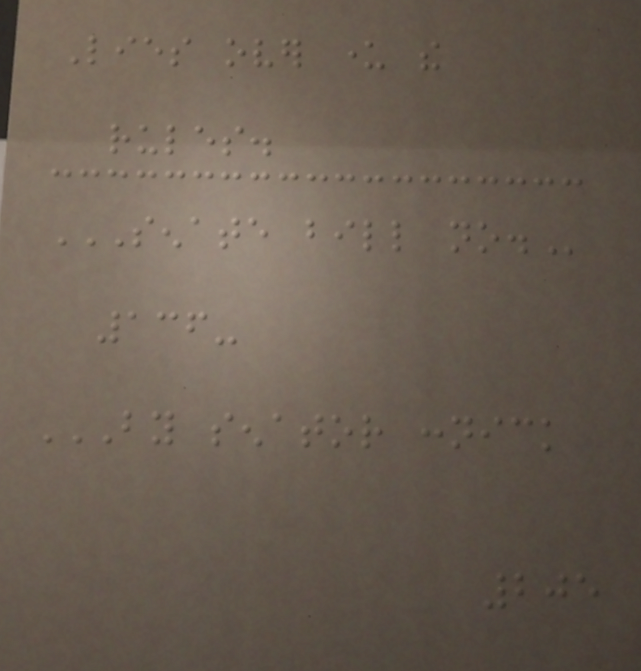Lies over under the
rules.
SENATE BILL NO.
136-
BY SENATOR CONNICK
205
